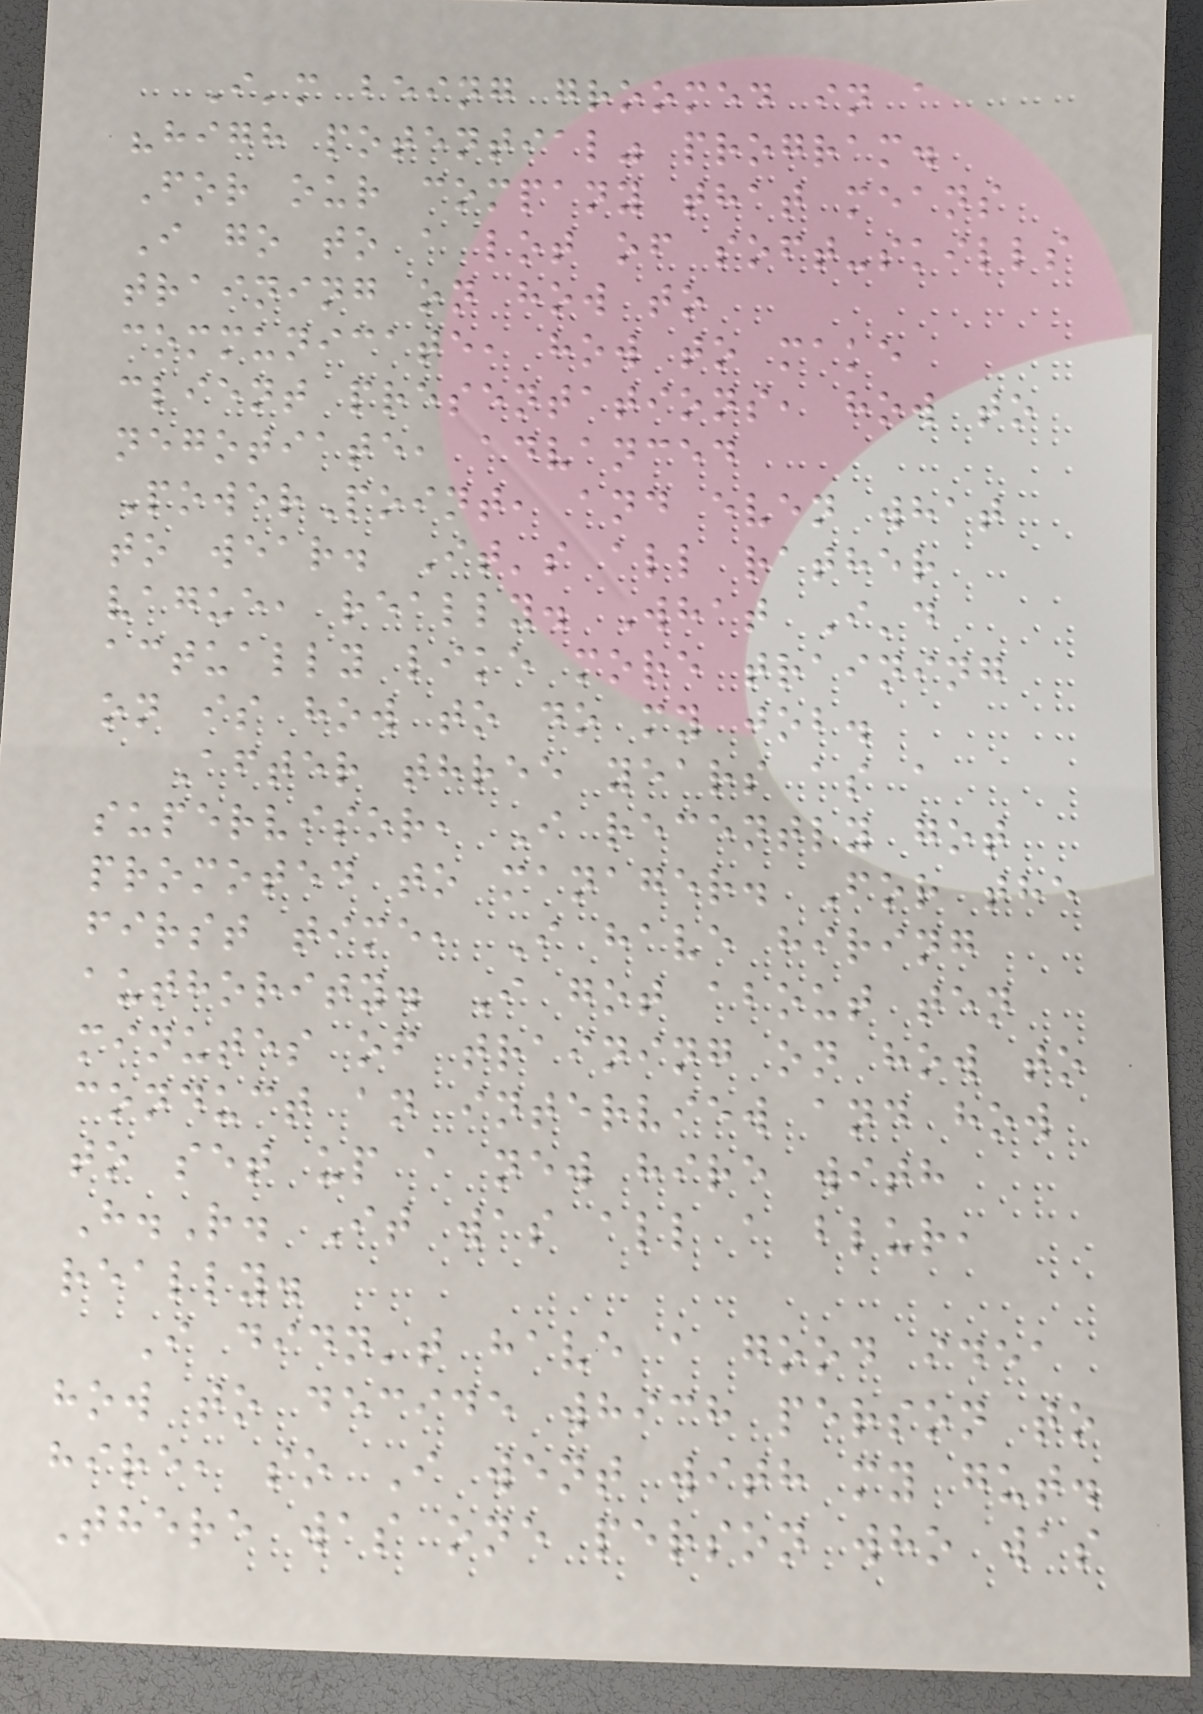I'm being groomed in a
"high potential" program.
For our company that means
I go to a lot of soft-skills
training on how to
communicate, how to make
client presentations, how to
negotiate, advanced
PowerPoint, and even what
to wear. It's all rather
vague, really. What I'd
actually like more training
on is how to do my job.
After three years as a
supervisor, I recently got
promoted to manager. For the
first time, I have hiring
authority. I got about ten
minutes of training on how to
conduct an interview and how
to set up a new hire with
H.R. It was all a blur,
really.
I didn't have a good idea
how to decide which person to
hire, so I went with my gut.
There was one person who was
